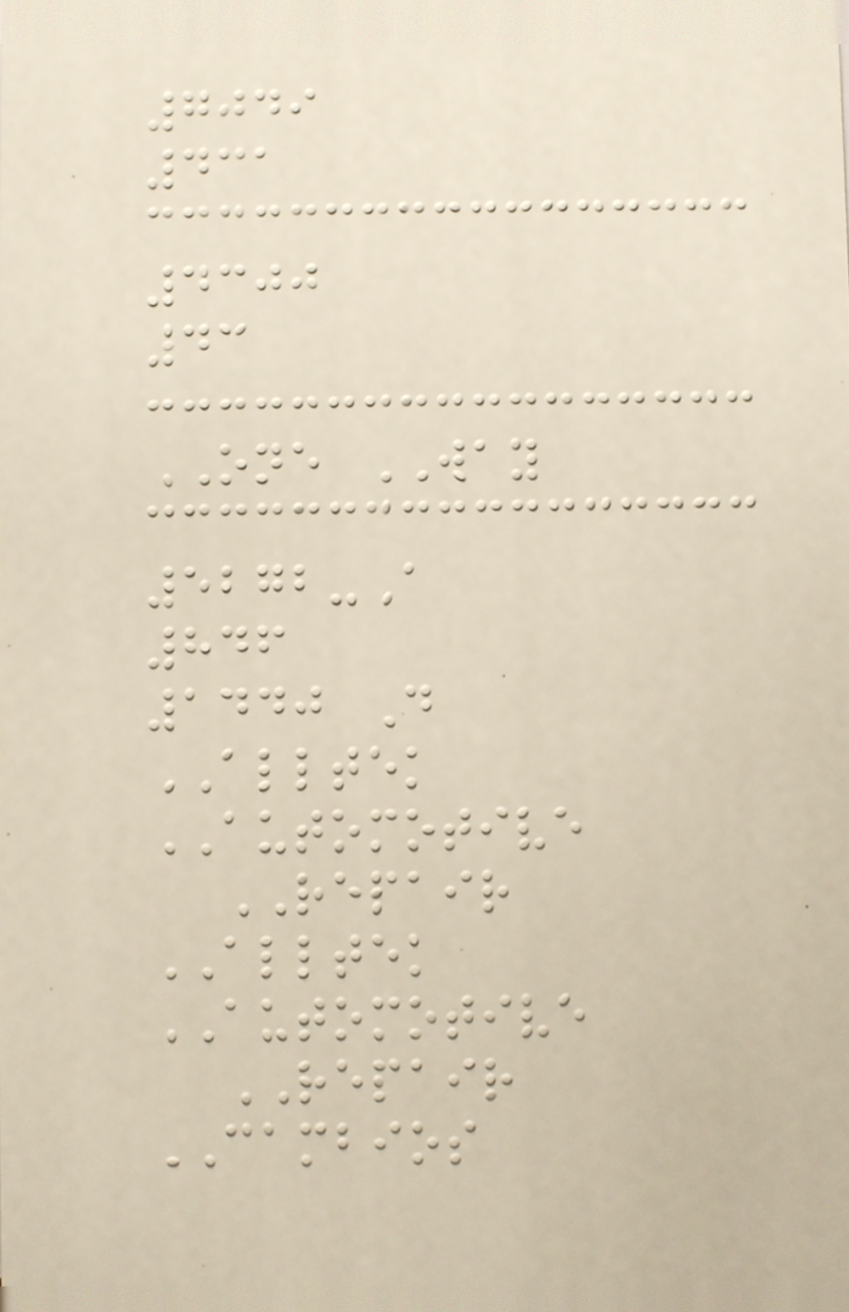7049
431
4300
43
ONE WAY
5272-A
846
1440 D
ALLTEK
AUTOMOTIVE
REPAIR
ALLTEK
AUTOMOTIVE
REPAIR
CAMBIOS
